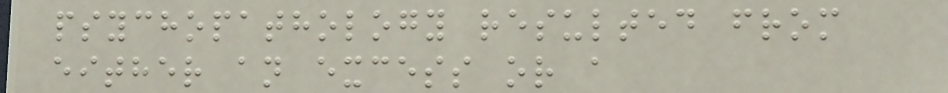psychopathology resulted from
either an excess or a
